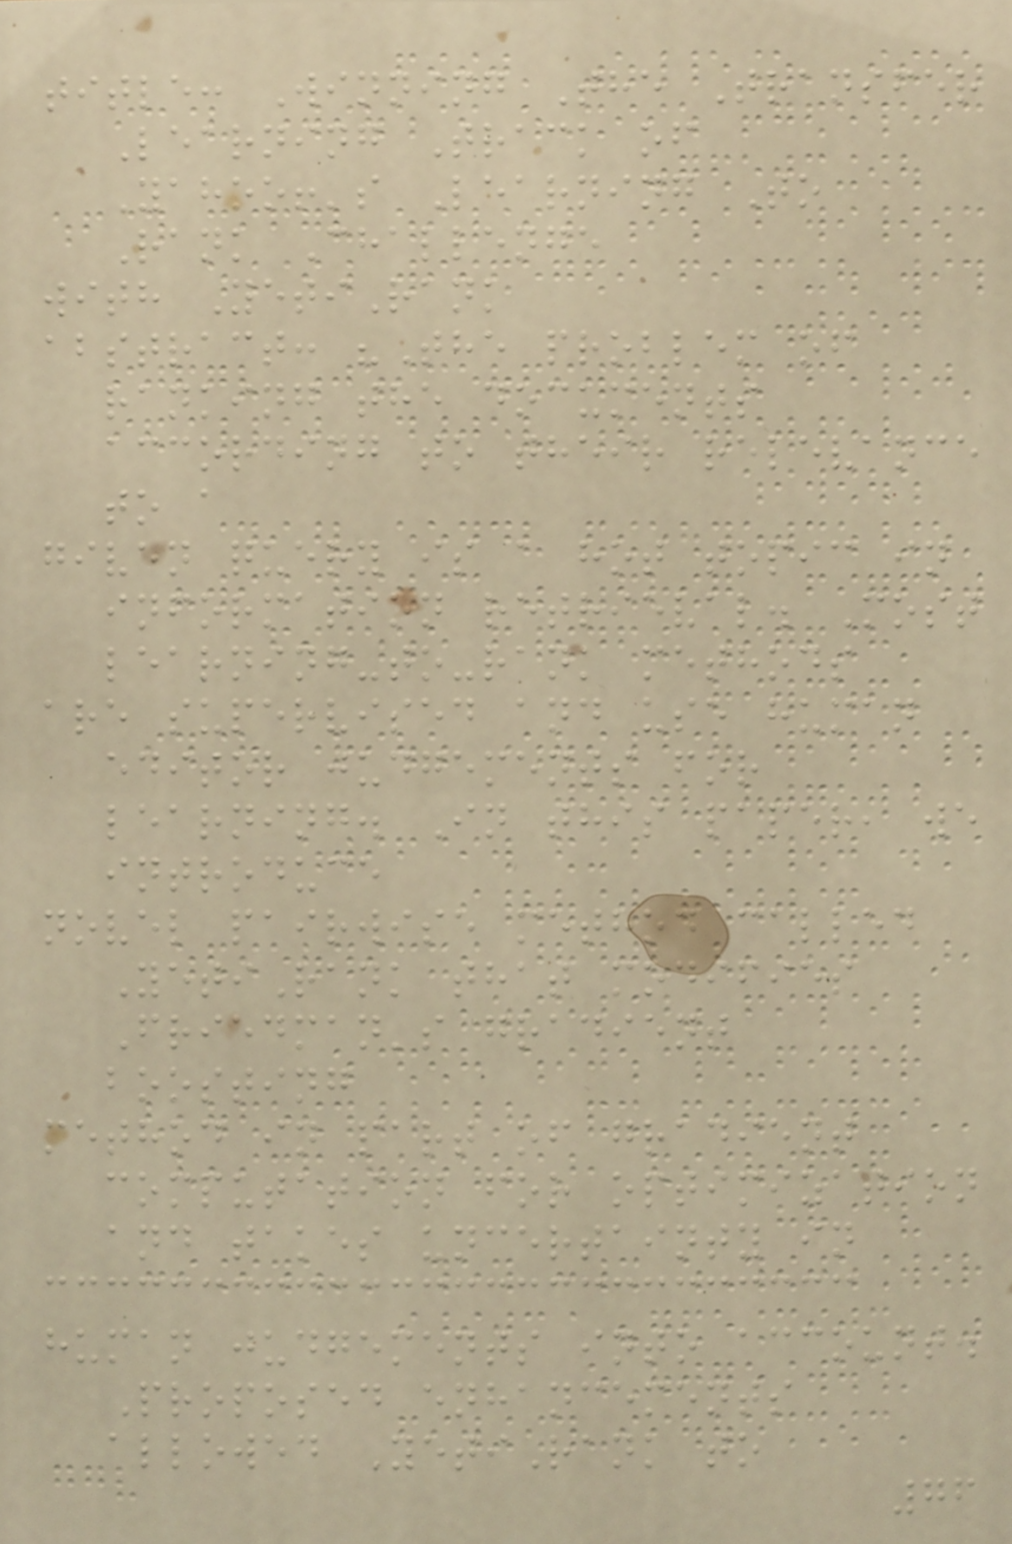title: Winning The Transfer
Learning Track of
Yahoo!'s Learning To
Rank Challenge
with YetiRank
abstract: "The problem of
ranking the documents
according to their relevance
to a
given query is a hot topic in
information retrieval. Most
learning-to-rank methods
are supervised and use human
editor judgements for
learning. In this paper, we
introduce
novel pairwise method called
YetiRank that modifies
Friedman's gradient
boosting
method in part of gradient
computation for optimization
and takes uncertainty in
human judgements into account.
Proposed enhancements
allowed YetiRank to
76
